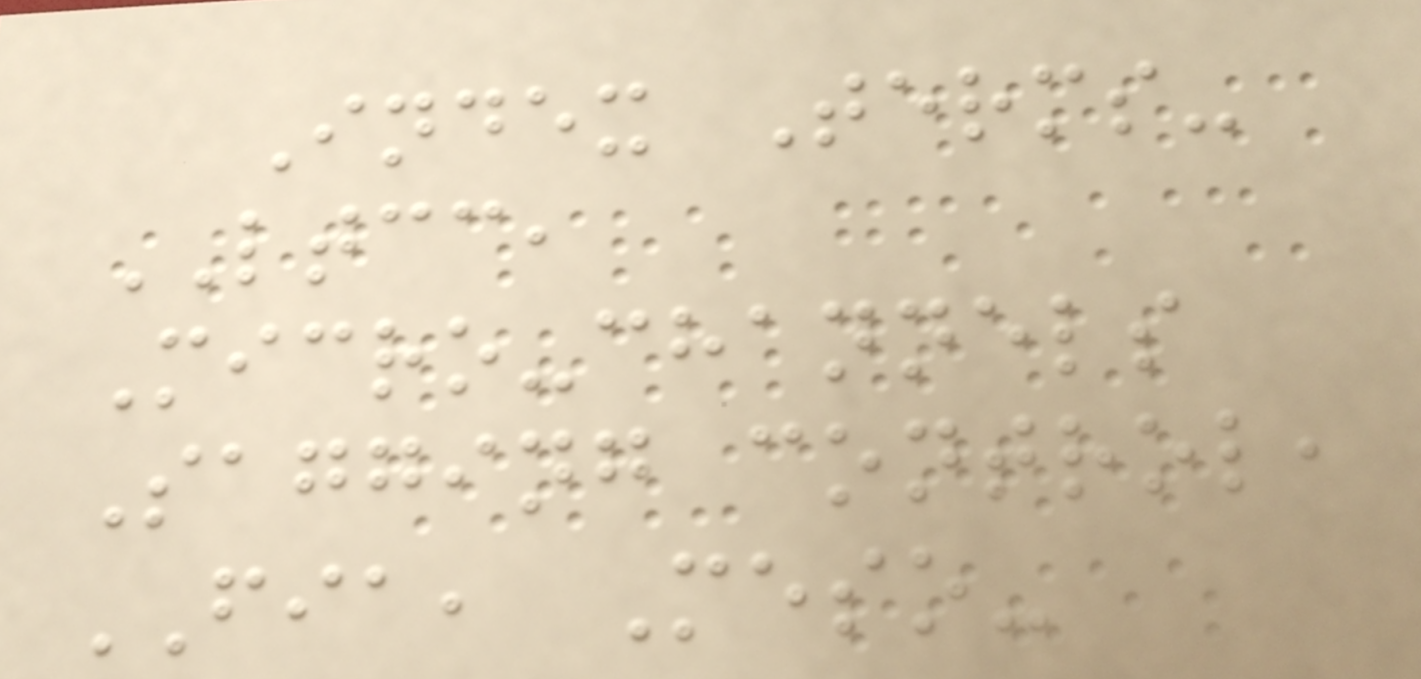Index Terms-
LTCC,
Micro-channels
Sagging control,
FIA, Meso-
